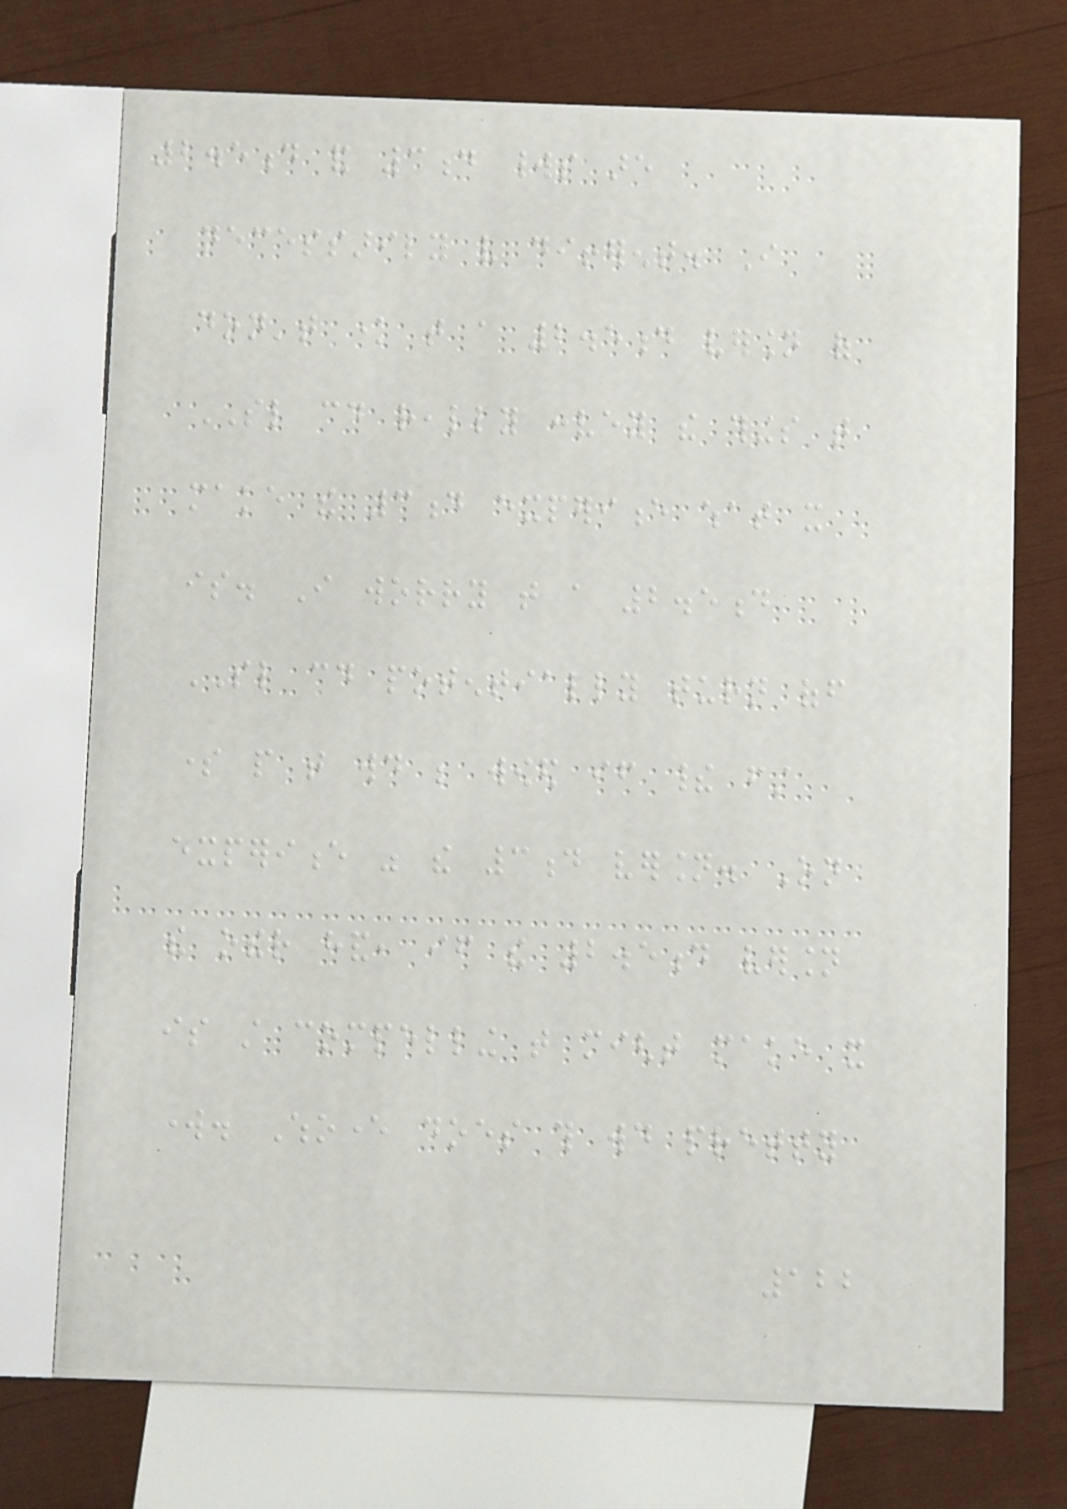2.5d and 3d worlds are
necessarily very different. I
don't know that a 2.5d version of
SL could really convey the things that
make the 3d experience what it
is. I worry that a 2.5d
SL could potentially turn off
some people that would be wowed if their first
experience was the 3d version. On
the other hand, if the 2.5d version
is still compelling that might make it
work. Whoever does this would pretty
122
